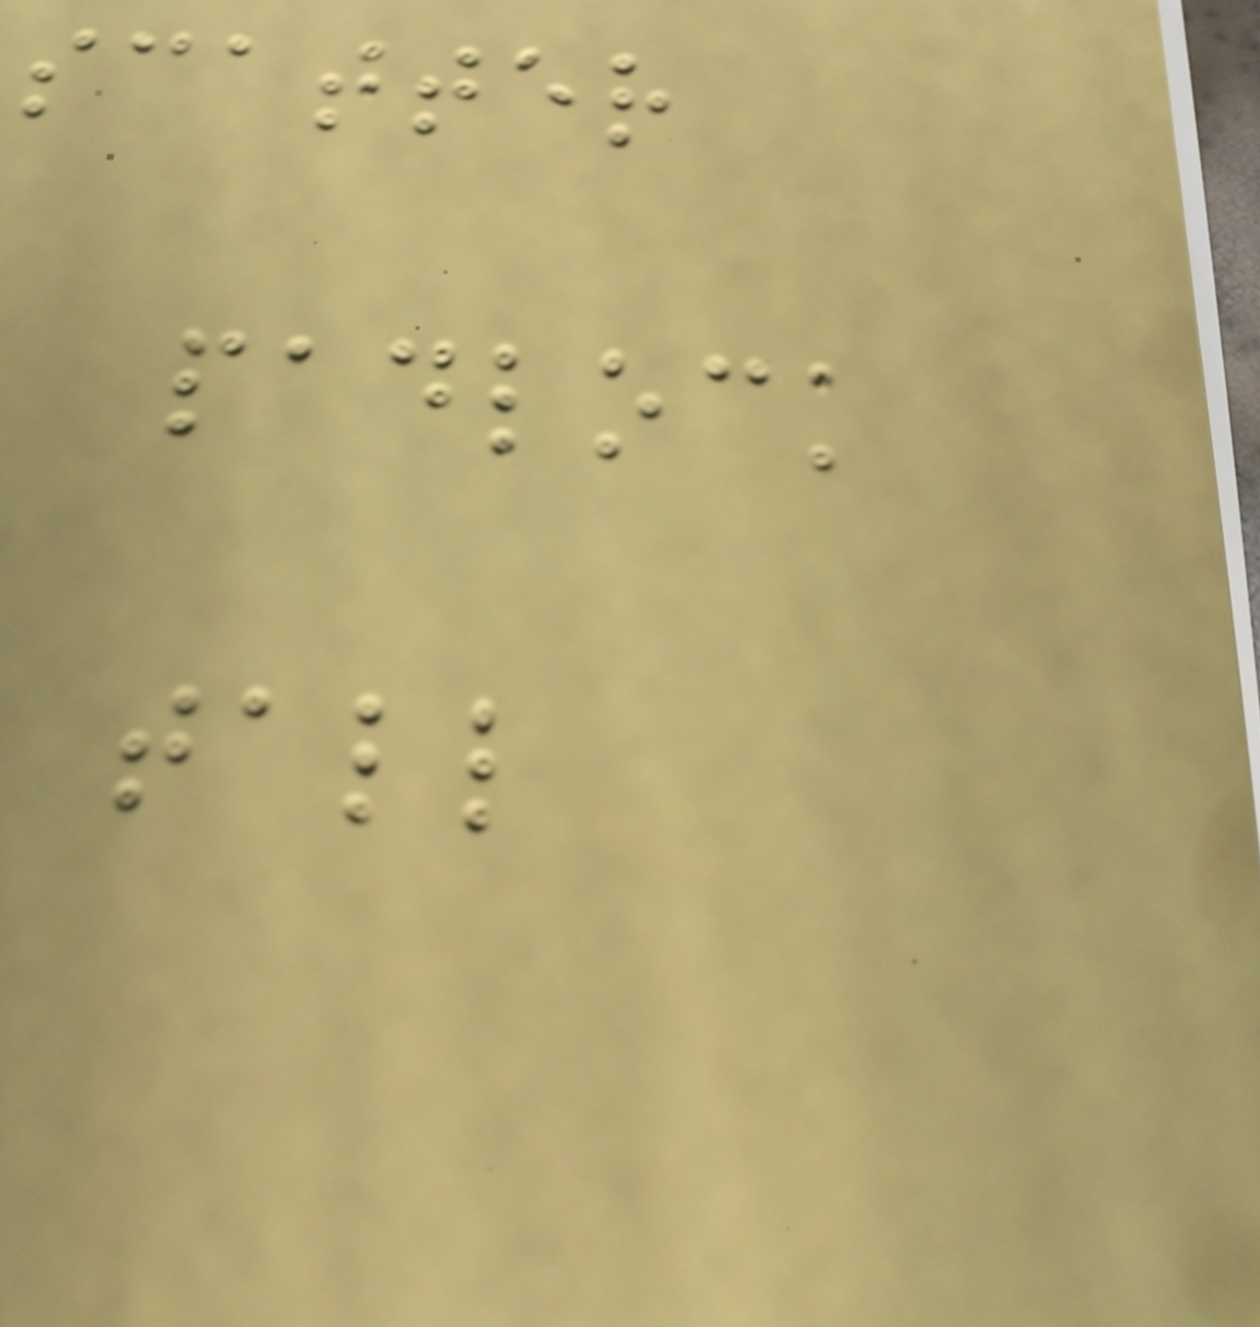scatter
padlock
tall
